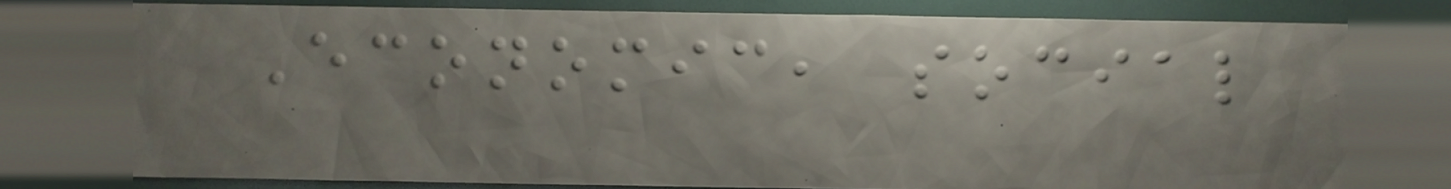Economic, social
